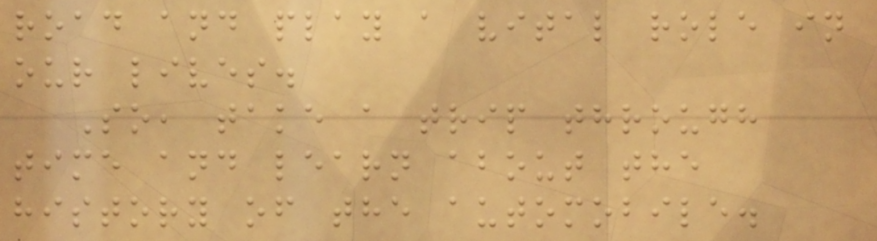road and play a vital role in
our lives.
So, take a trip through
time and learn about the
history of the automobile.
